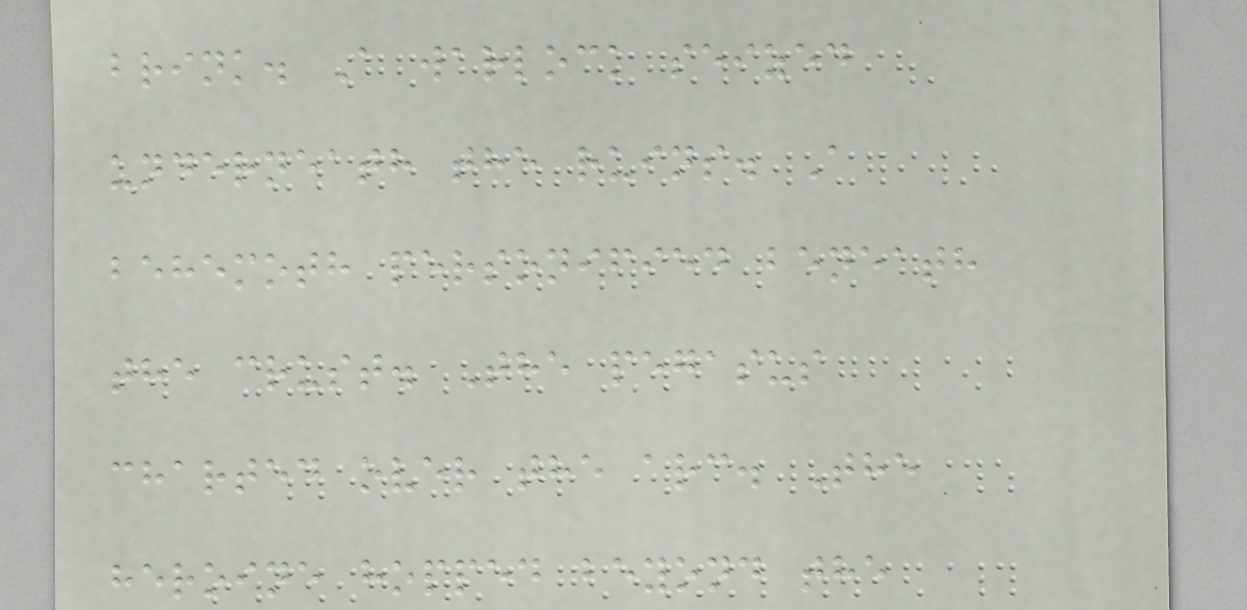brink. A warlock seized
underneath the ruins. A
behemoth personified beneath
the crust. The pegasus
charted over the arc. The
heroine hopped beyond the
